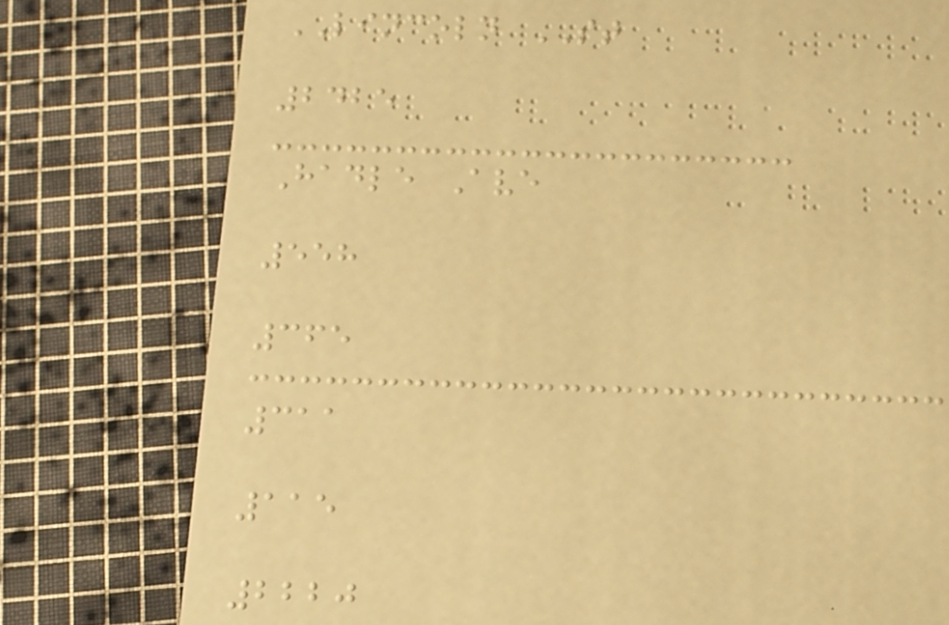LINCOLN ST
2425
Hadle Ave
558
365
311
115
2220
